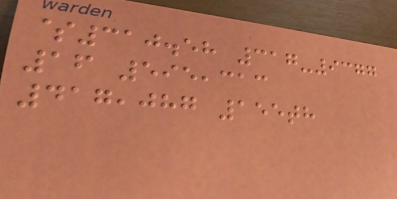$310.58 317-9377
16 595,313
417,087 155th
